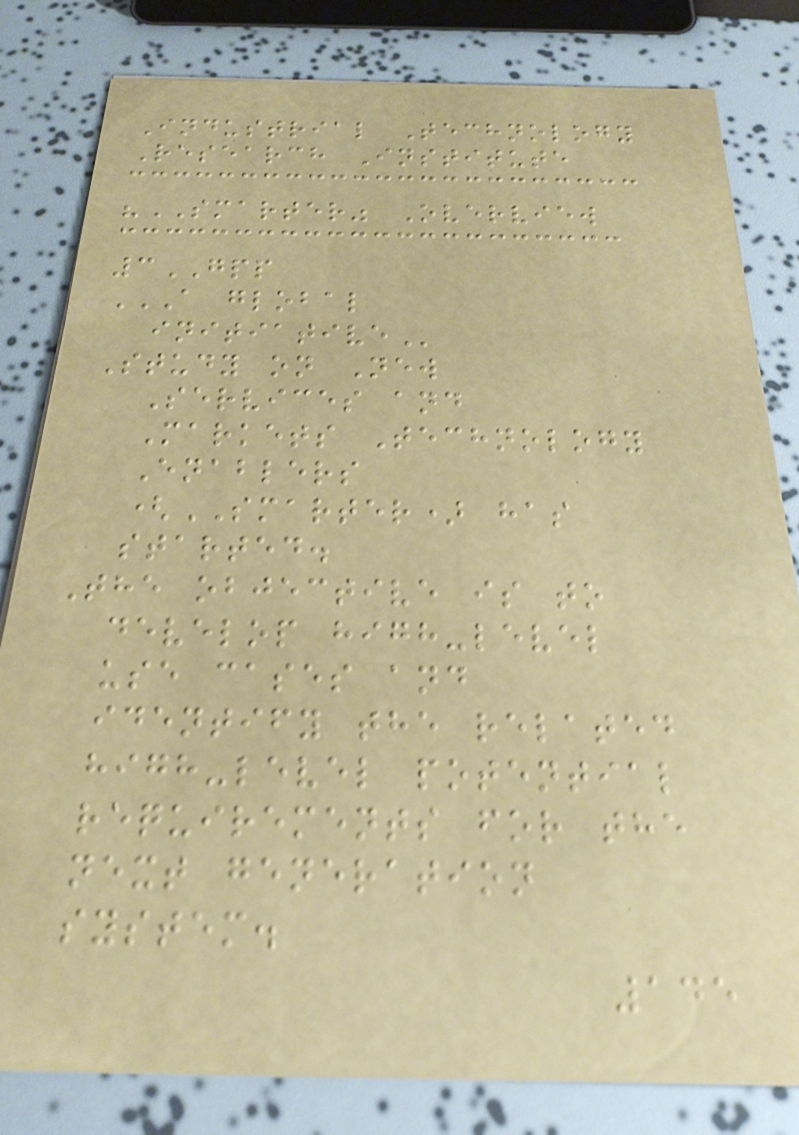Industrial Technology
Research Institute
"SMARTER" Overview
3GPP
A GLOBAL
INITIATIVE
Study on New
Services and
Markets Technology
Enablers
(SMARTER) has
started.
The objective is to
develop high-level
use cases and
identify the related
high-level potential
requirements for the
next generation
system.
145
